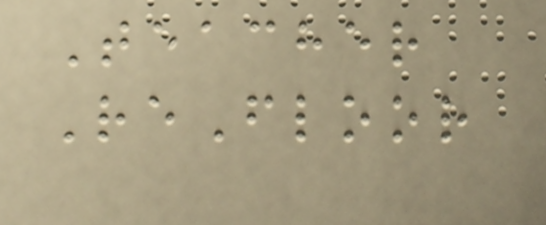Teacher
ReFloor
